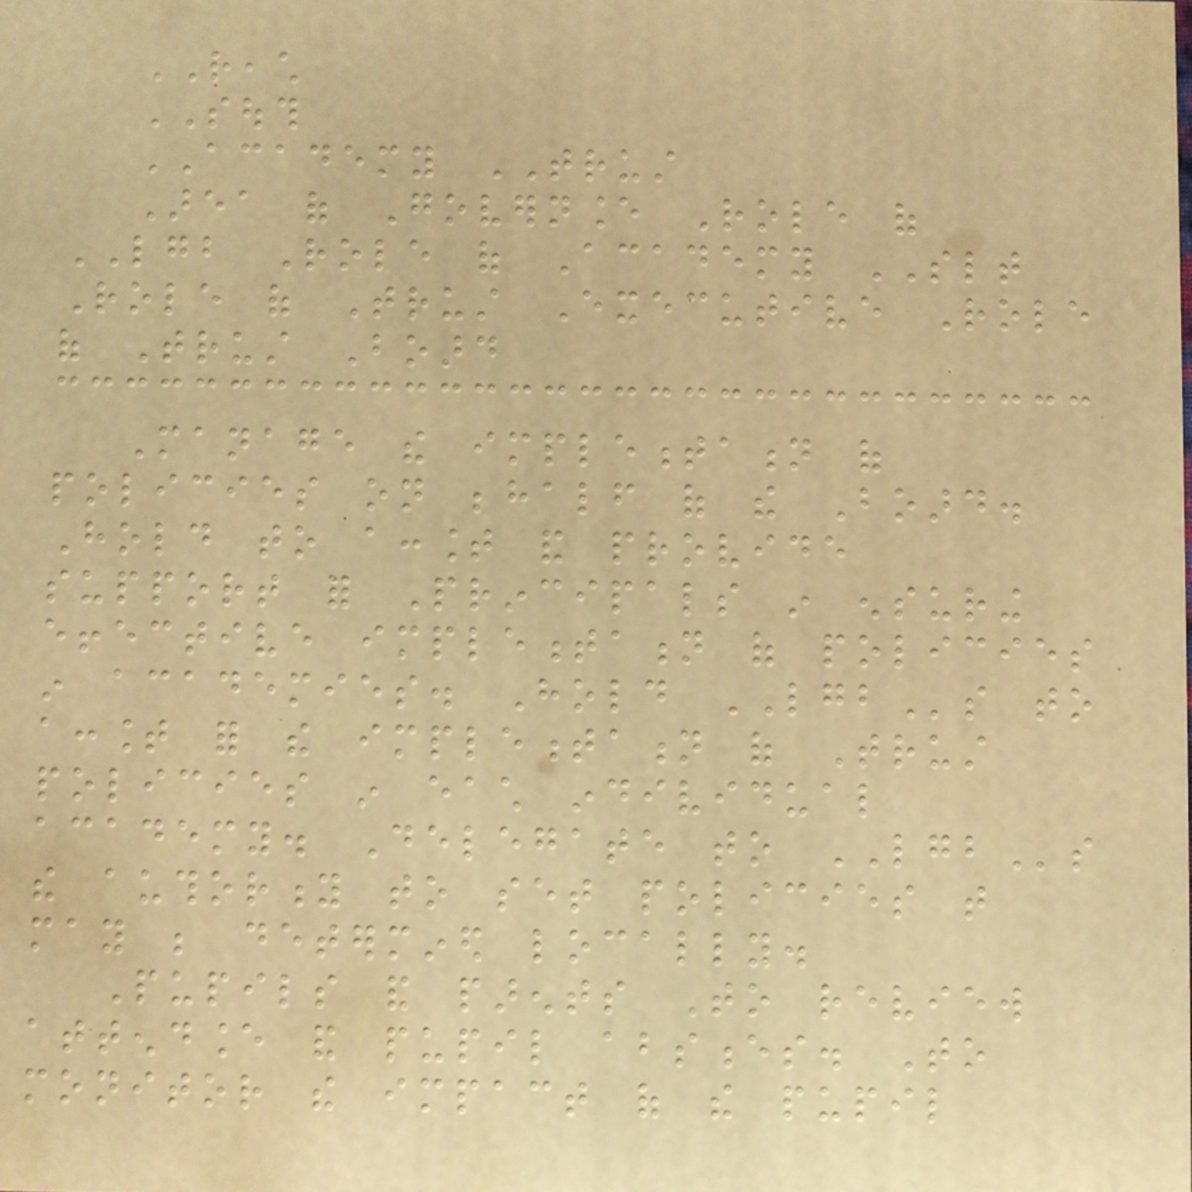REACH
SOUTH
ACADEMY TRUST
Area of Governance Role of
LGB Role of Academy SLT
Role of Trust Executive Role
of Trust Board
Manage the implementation of
policies on behalf of the Board.
Hold to account and provide
support for Principals in ensuring
effective implementation of policies
in academies. Hold LGBs to
account for the implementation of Trust
policies in each individual
academy. Delegate to LGBs
the authority to set policies that
may be determined locally.
Pupils and parents To review
attendance and pupil absences. To
monitor the impact of the pupil
